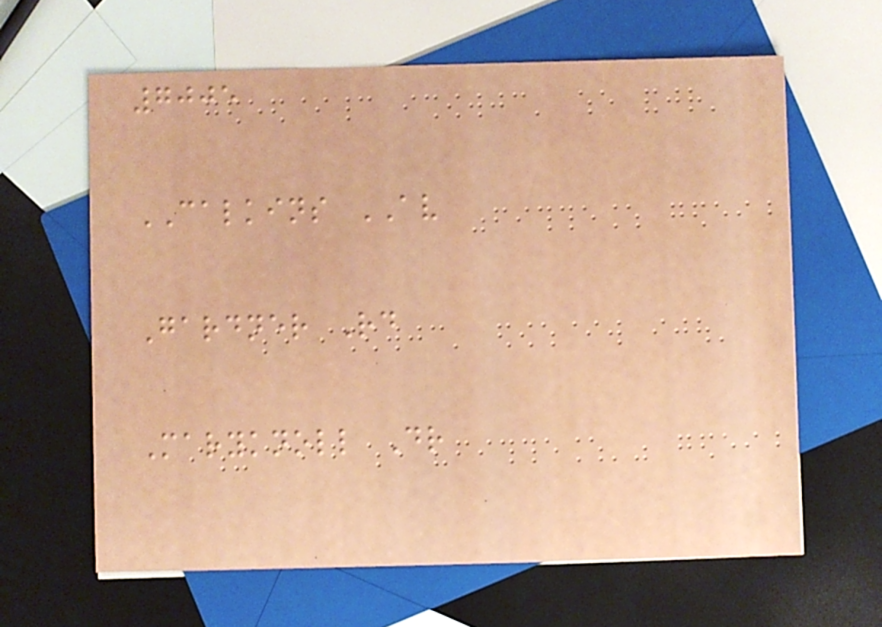7005
CALKINS AV
Gardner Rd
Maryknoll Dr
